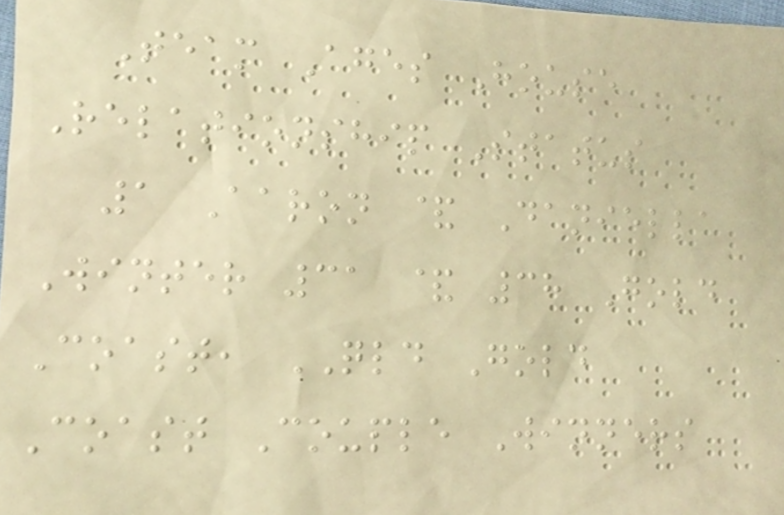Team Ages House
Relationship Status
1 Aaron & Daniella
Winter 31 & 38 Gold
Coast, QLD Gold
Coast Couple Winners
